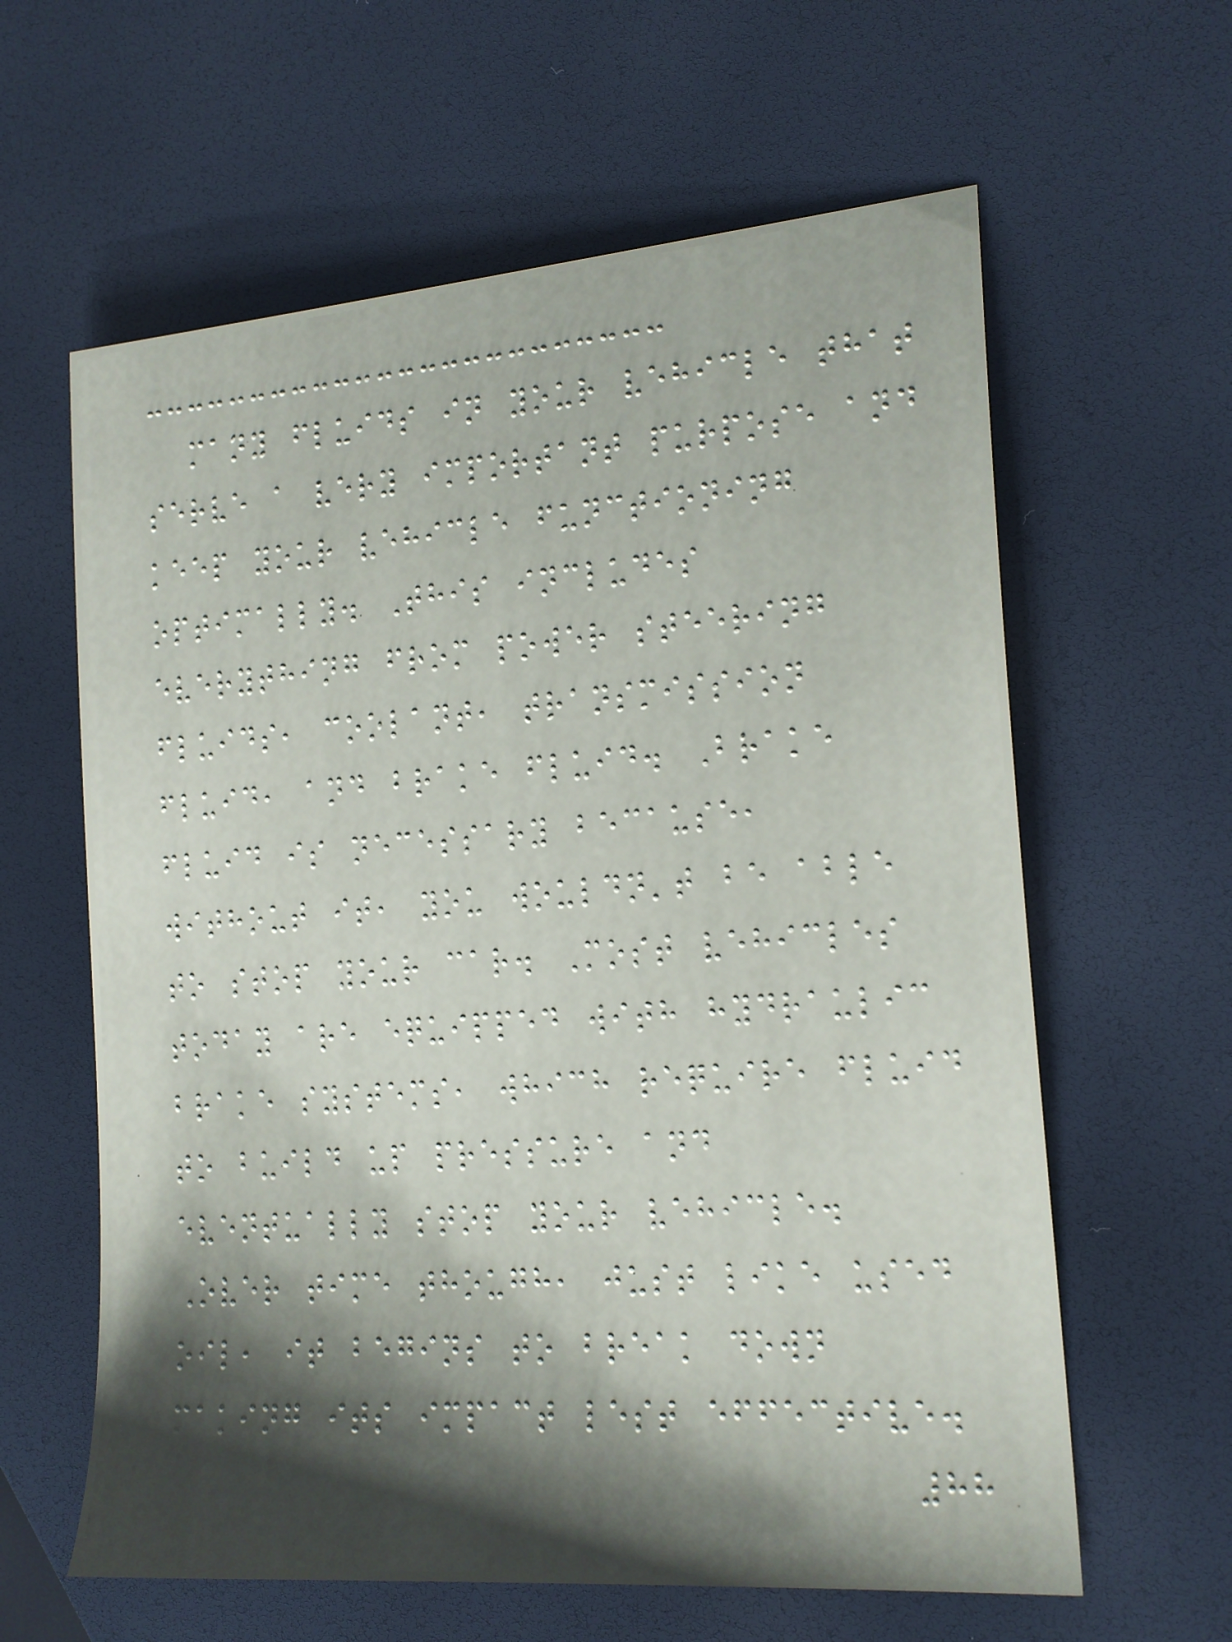many fluids in your vehicle that
serve a very important purpose and
keep your vehicle functioning
optimally. This includes
everything from power steering
fluids, coolant, transmission
fluid, and brake fluid. Brake
fluid is necessary because,
without it, you wouldn't be able
to stop your car. Most vehicles
today are equipped with hydraulic
brake systems, which require fluid
to build up pressure and
eventually stop your vehicle.
Over time though, just like used
oil, it begins to break down
making its impact lest effective.
88
